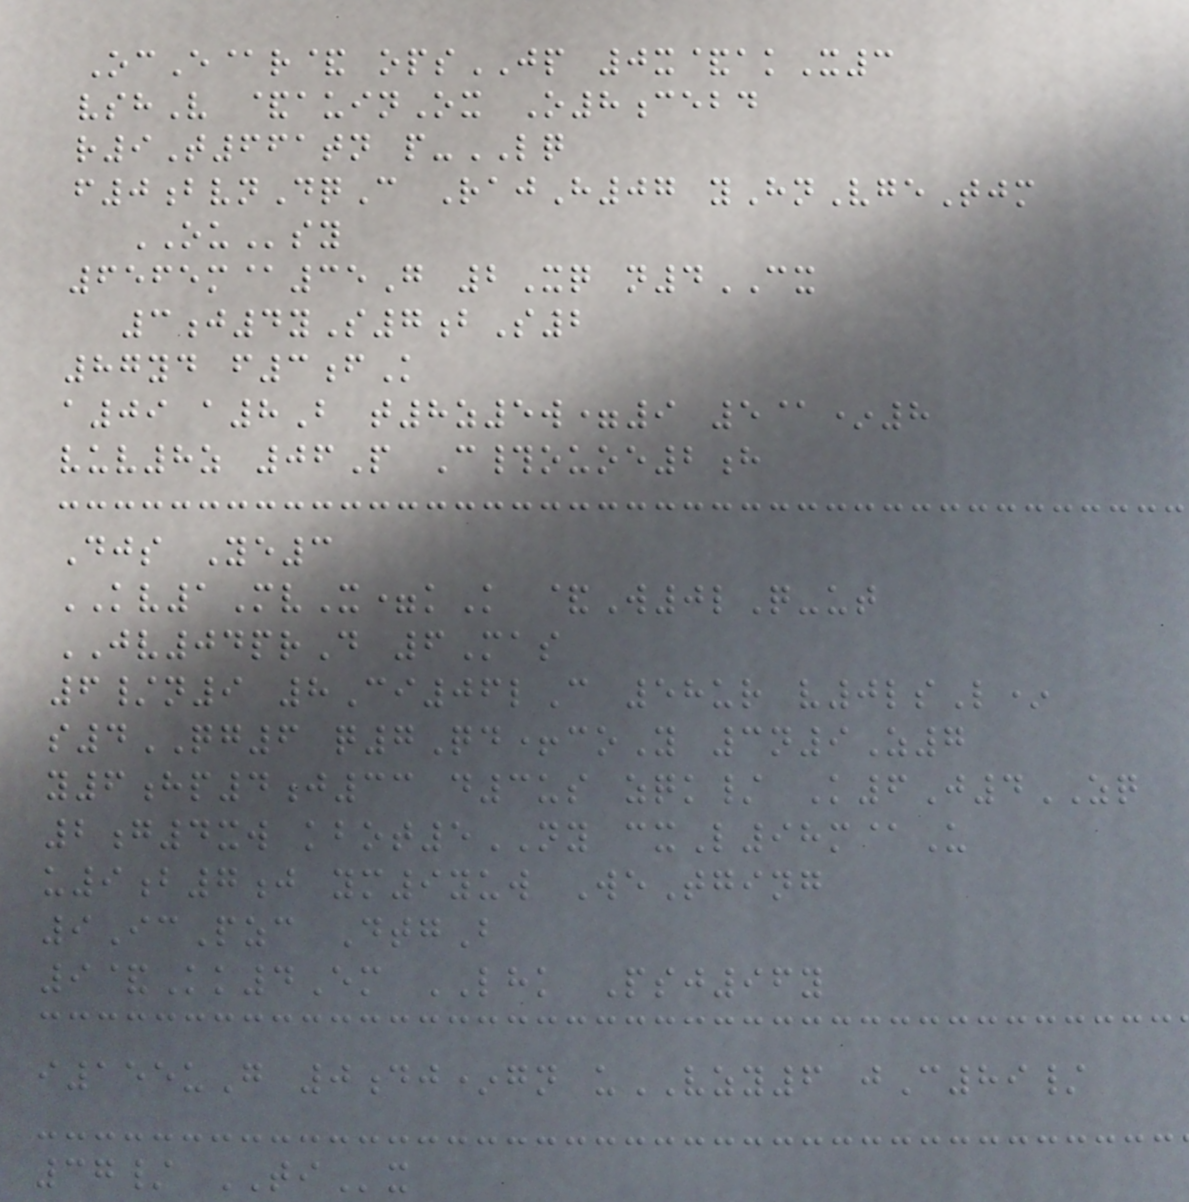OcE@r& opsJP 0x&akX3
vshV &auinOx O8cebd
r9T661tn p-LQ
f0bvnDqC RajH07 yHnVgeTjm
OUsy
6565m@35G 2Xq n4CX
3j4yS7bS2
87yd f3fK
a09 a8B t8z5w=9 5@*8
vuv8z 06P C#ouoe2h
Djs Ye3
KV1MvX=kK &W0lQ-ut
JV04prD 6Mas
6/n9 8Ci06lC 58ur v0lsL*
s4QG6 q7Qd+coY 3n9Z7
y6hp4j33 d3us zqk/ K6J4ZQ
2g4xw kbot5NY cxL98m@U
u9b7j ym9yuw WeTging
9IcPzc DtgB
9&Kk4Em LHK Psj96y
i155uG 0dj*gn uVZY6 jC89/
37/ TIx
